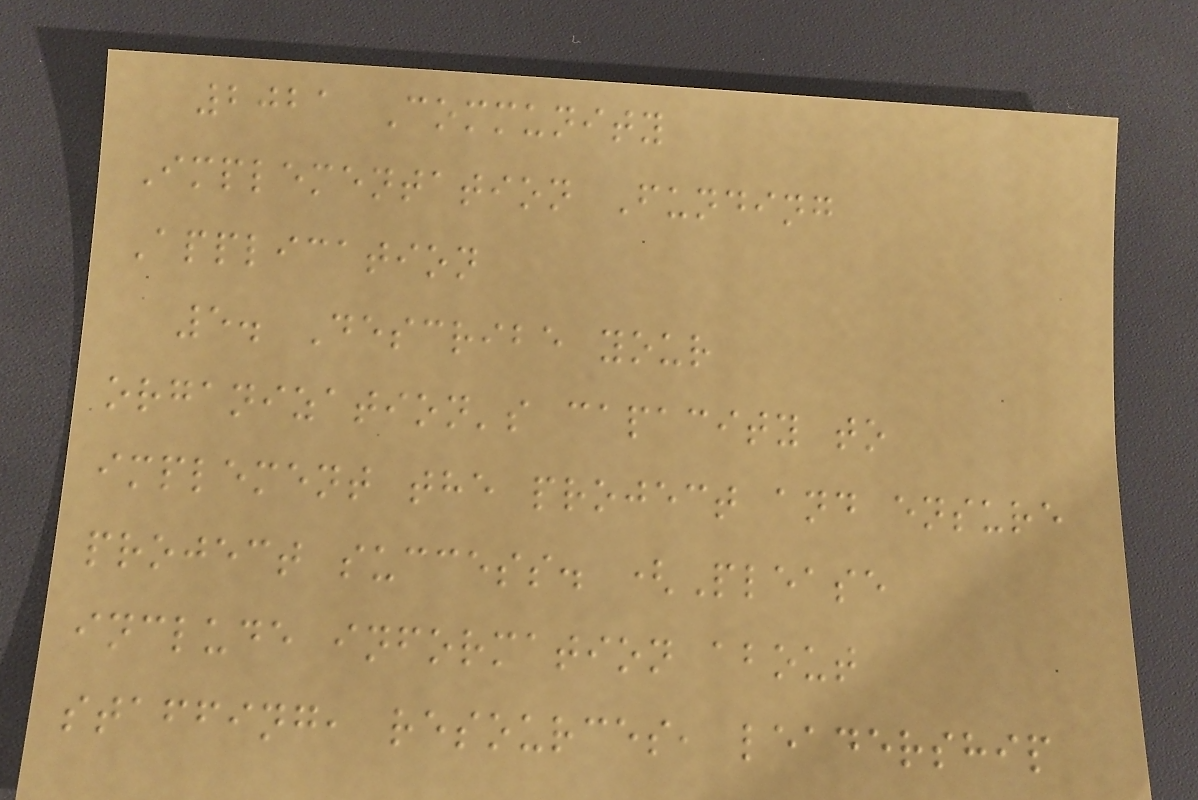2021 Community
Implementation Funding
Application
5. Describe your
organization's capacity to
implement the project and ensure
project success. (Please
include information about
staffing, resources, leadership
